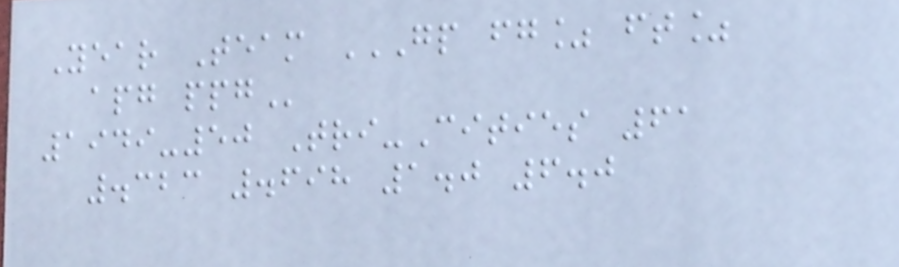Year Team GP FG% FT%
APG PPG
1949-50 Tri-Cities 61
.323 .698 1.0 6.0
